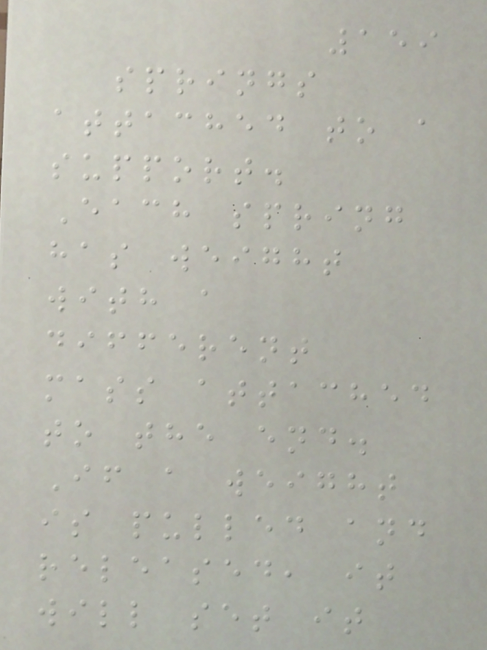159
springs
attached to a
support.
Each spring
has weight
with a
different
mass attached
to the end.
If a weight
is pulled and
released, it
will set it
